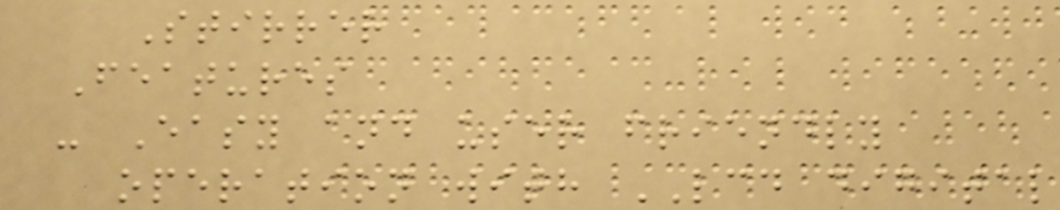Stirrer
Features
- Easy and user friendly
operation with LCD digital
